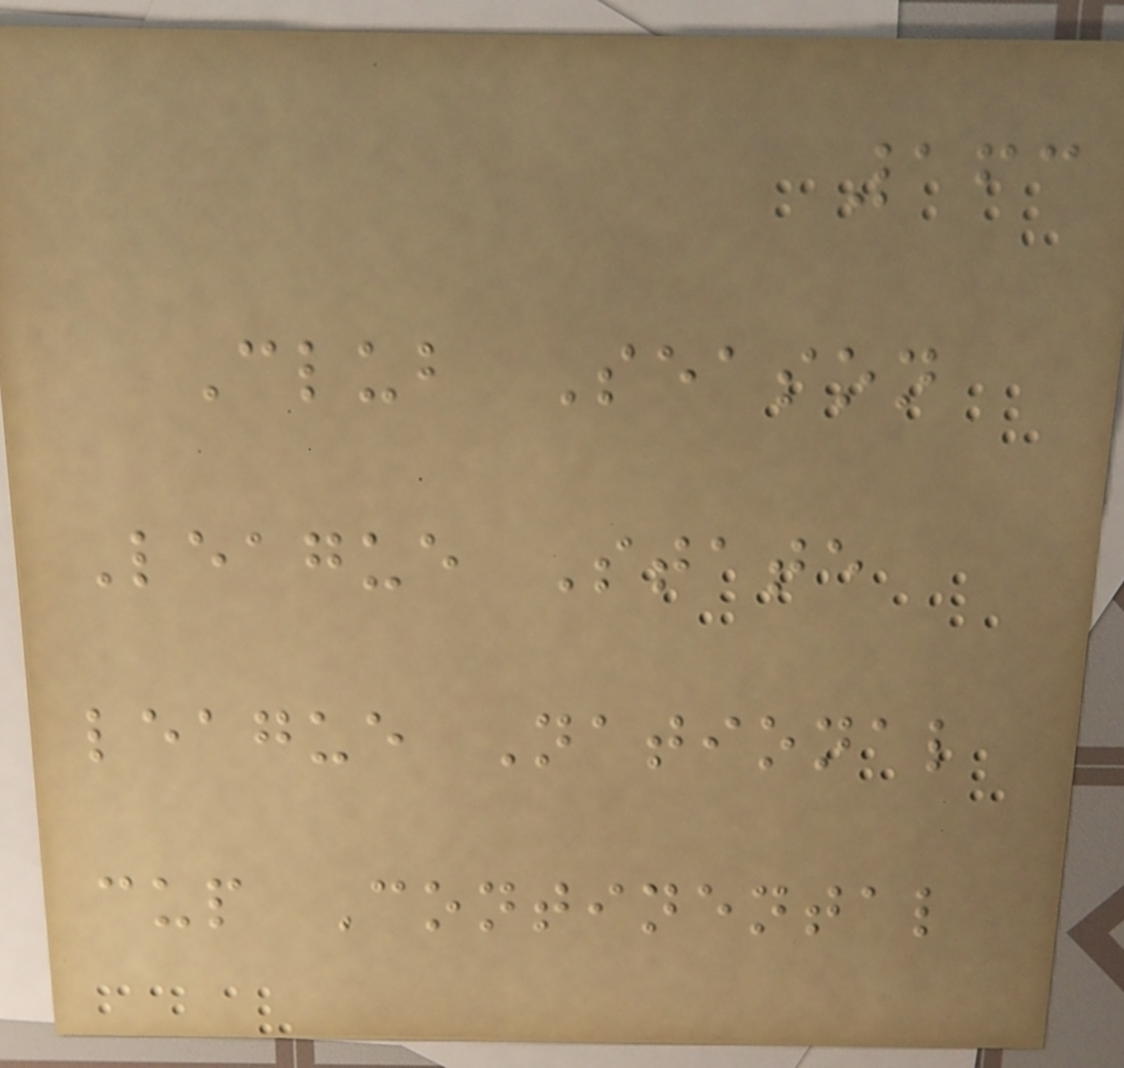163
Club Season
League State
league National
cup Continental
